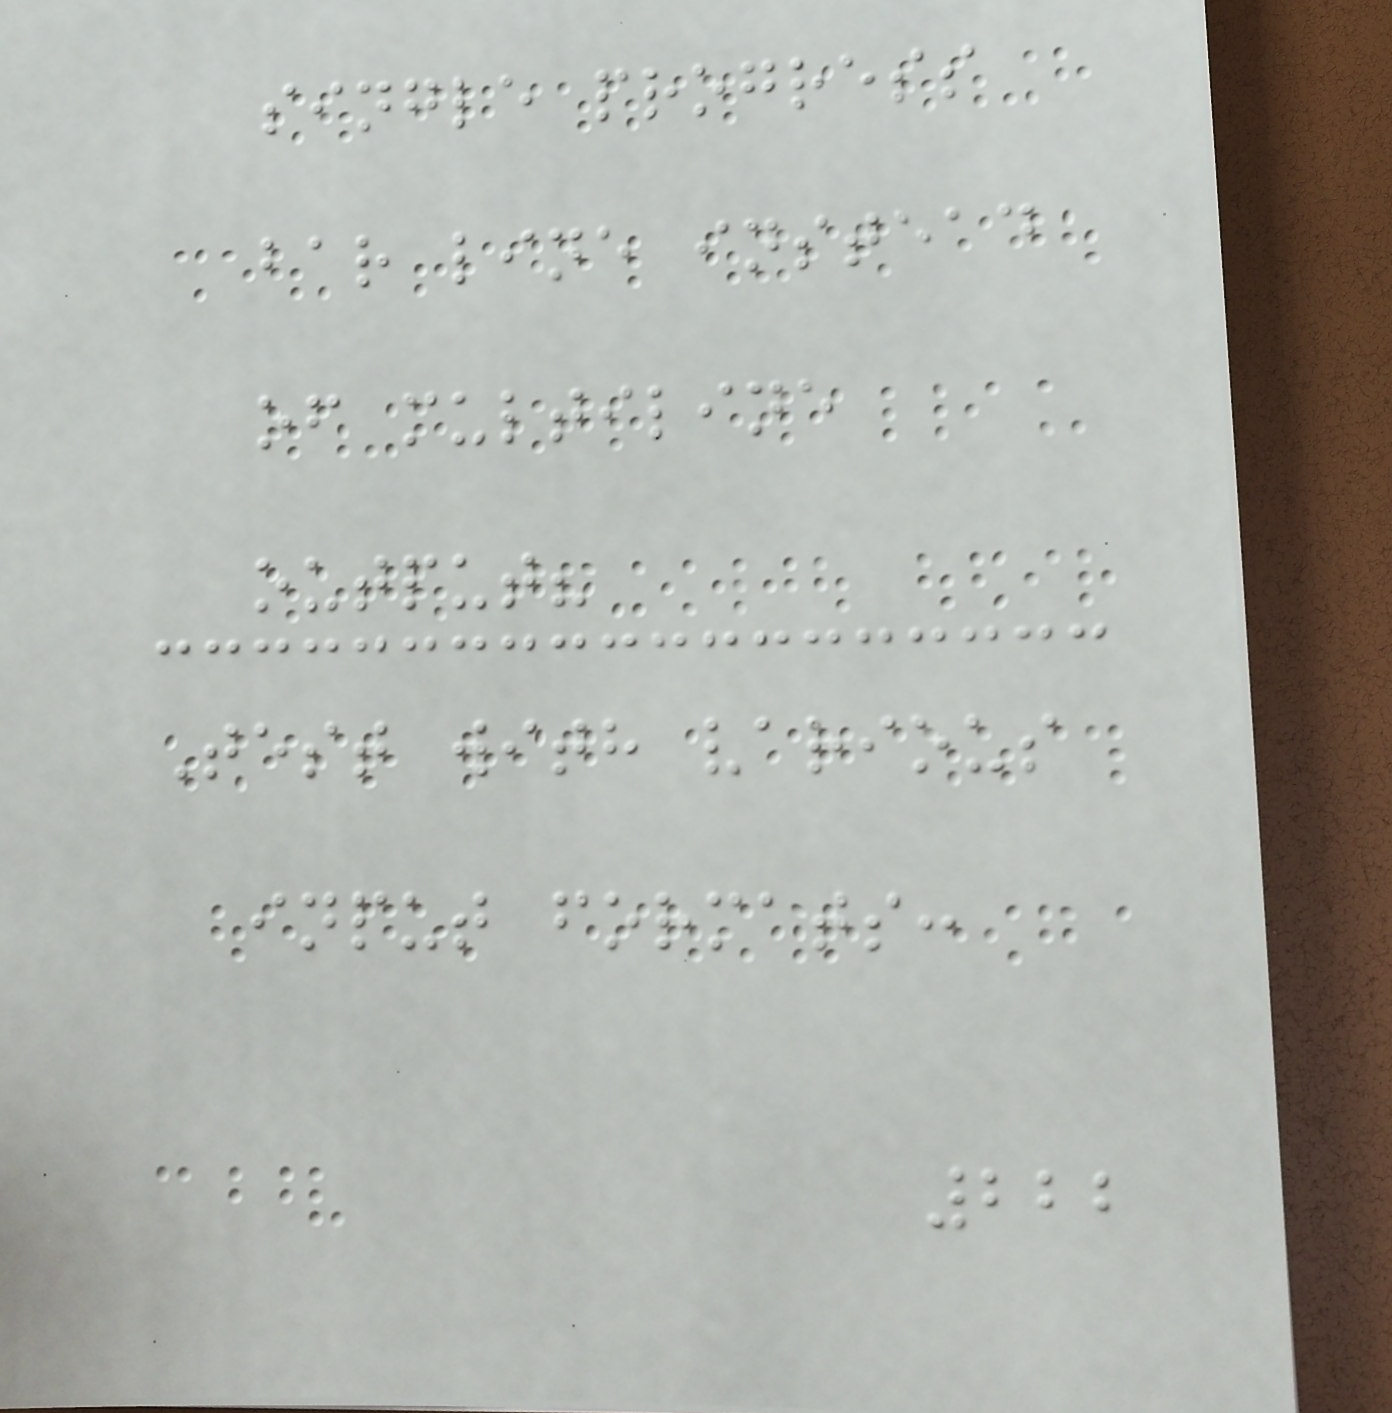single progress
bar line instead
of multiline
output?
Test with various
input formats:
222
